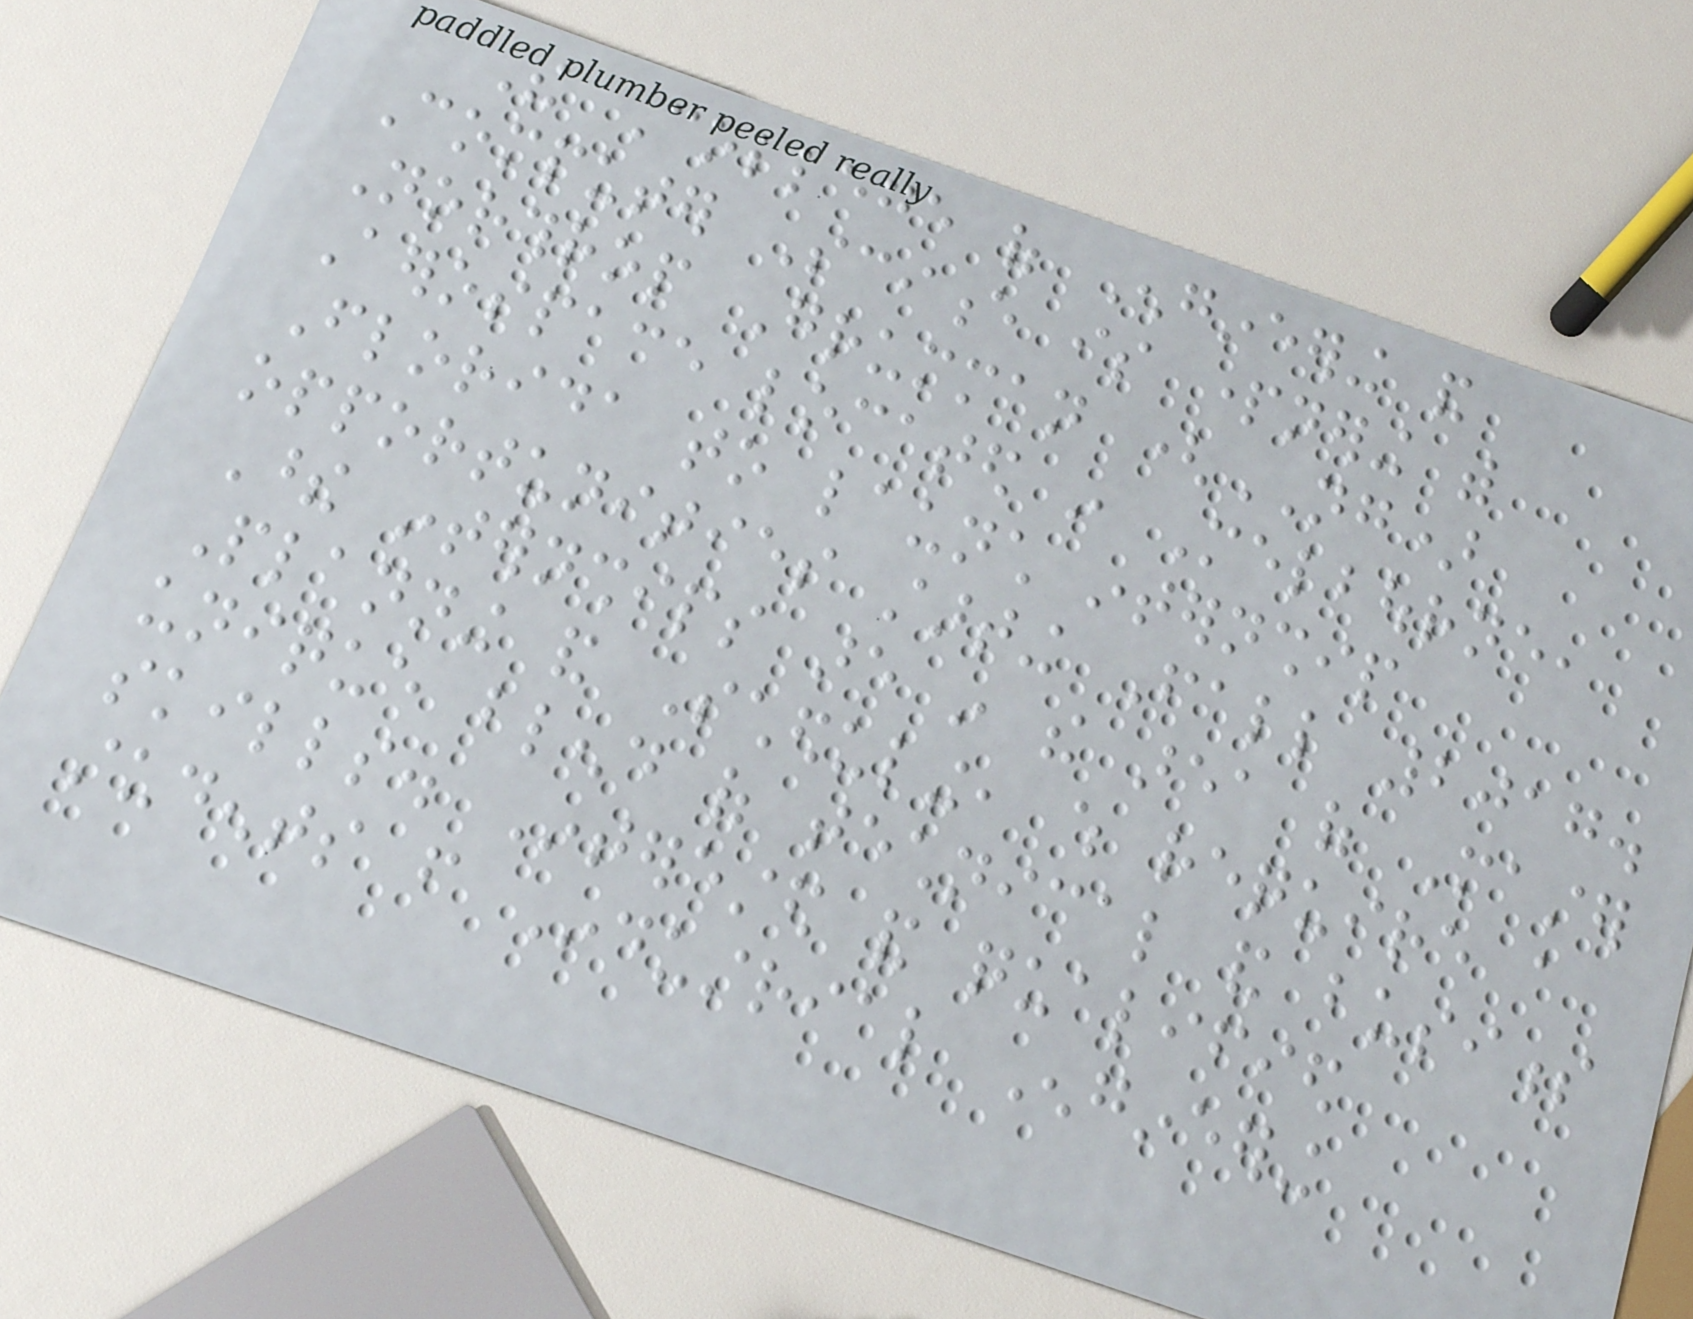The College of Engineering and
Computer Science is partnering with
Northrop Grumman (NG)
Aerospace located in Melbourne,
Florida to launch internship
opportunities starting Fall 2017.
These internships are in the area of Master
Planning and Scheduling, which require a
unique blend of technical and business
skills. Interested and qualified
students from Industrial Engineering
